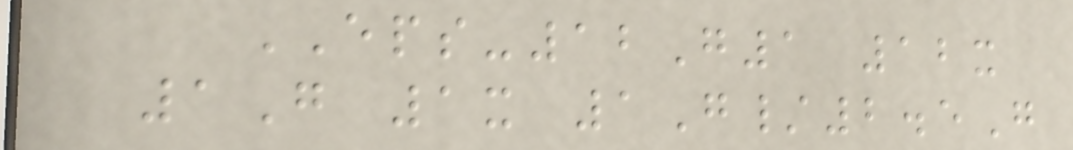EPS-12G1 12x
1G 1x 1G/2.5G
